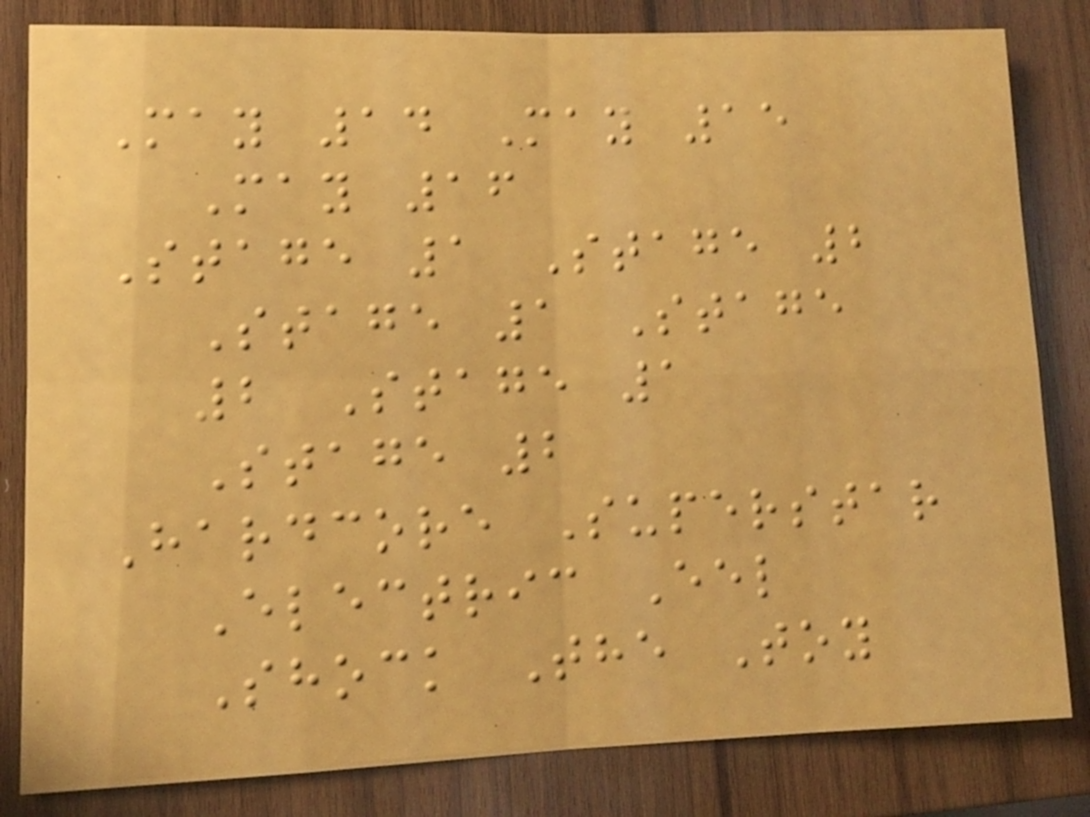May 14 May 15
May 16
Stage 1 Stage 2
Stage 1 Stage
2 Stage 1
Stage 2
Hardcore Superstar
Electric Eel
Shock The Toy
